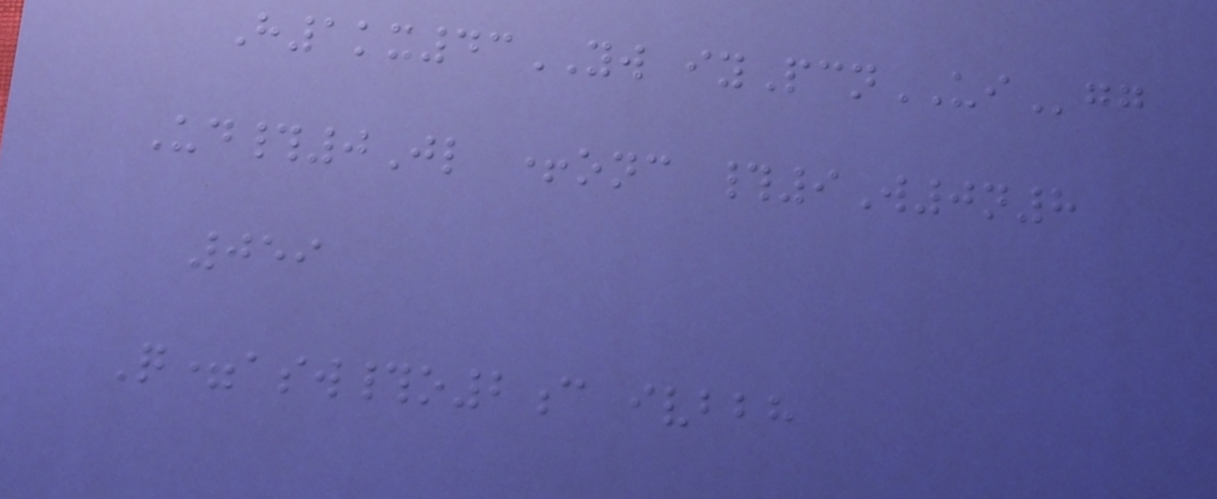H1kx43YW iyPcnUIgg
Ud#0Jl +onc #9W0n8
059
Q=asw#o2c ivbbh
